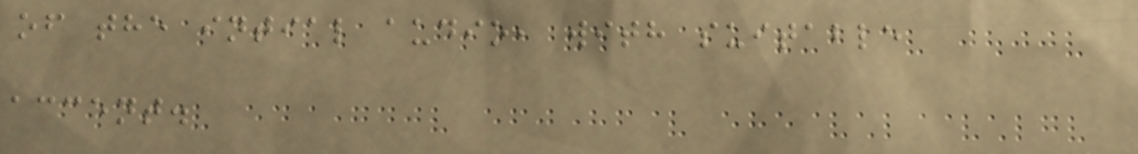of the intial audio, with suitable
accent.
